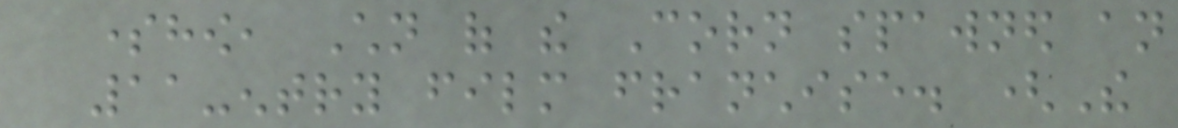somehow, Children of the Corn spawned an
11-entry film franchise. (The
